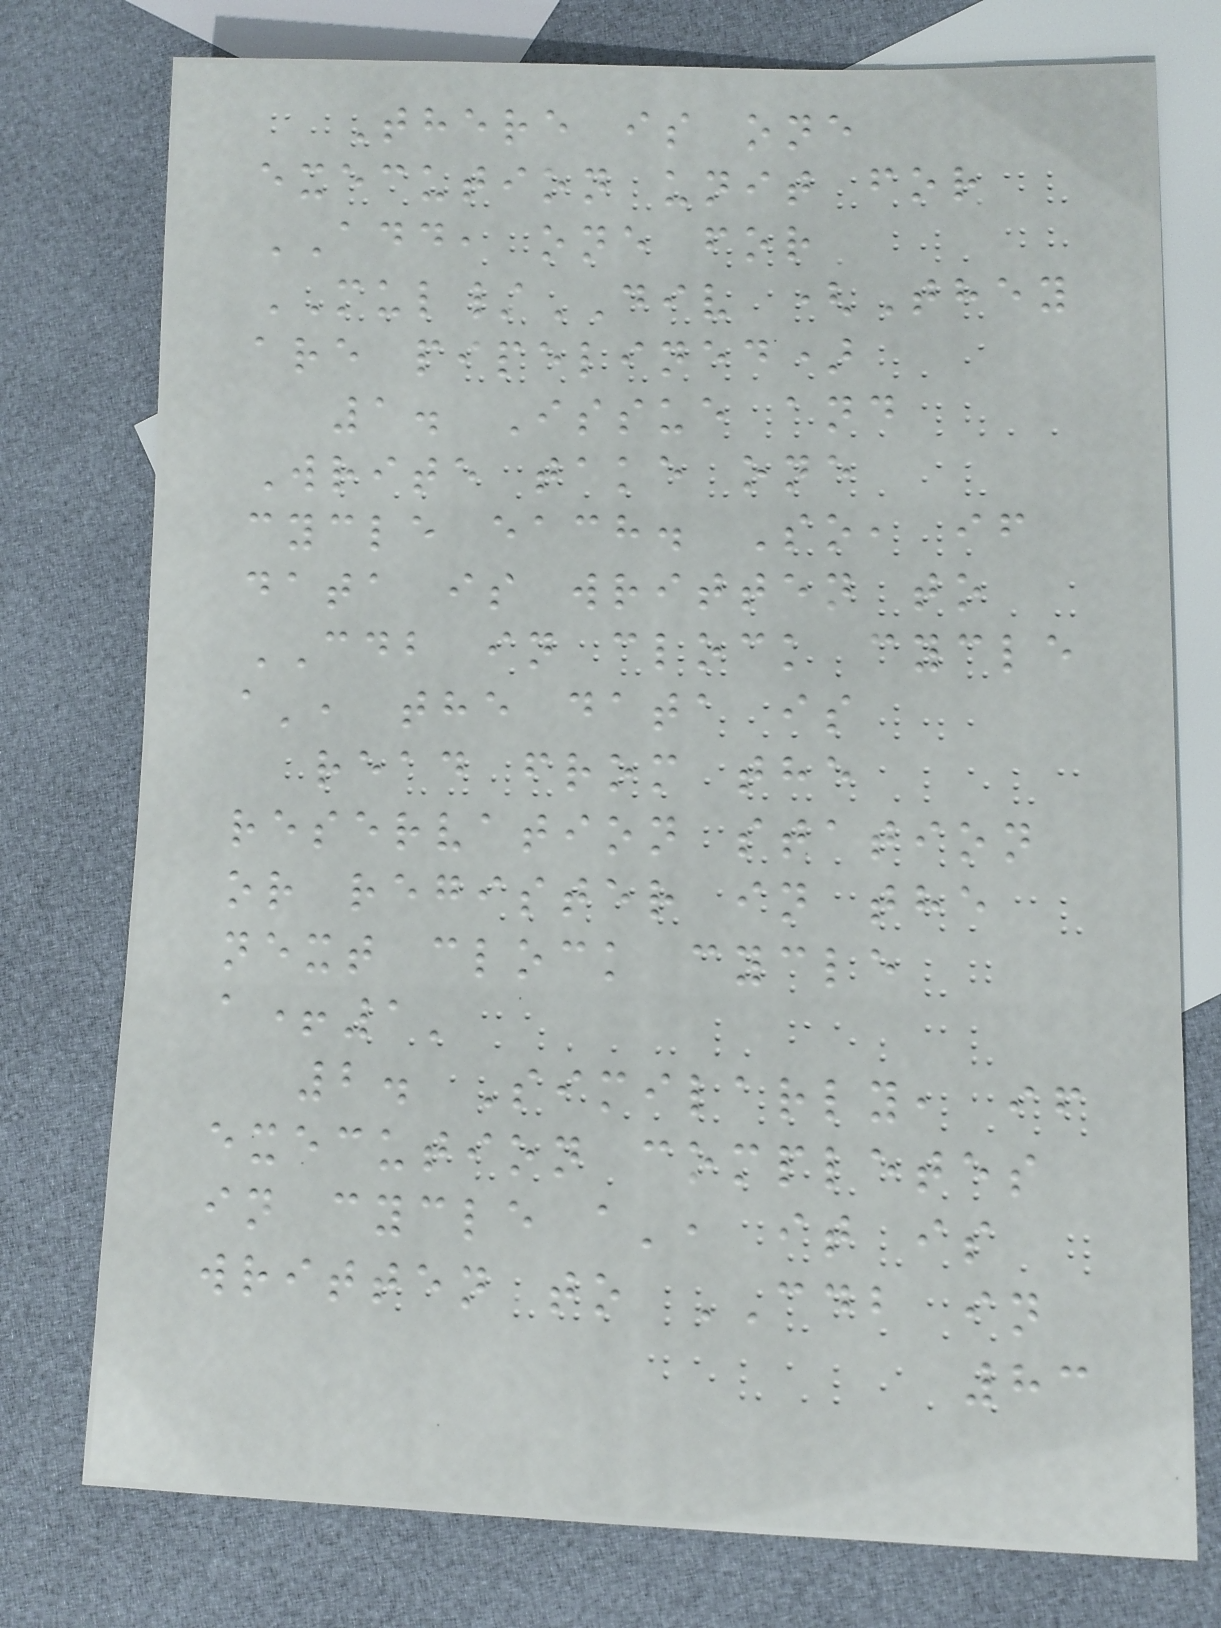There is one
execution unit for
ADD, one for
MUL/DIV (They
are pipelined)
1. Issue and
Write take one
cycle each. So, if
data is written to
CDB in clock cycle
a', the data is
read from the
reservation station
or register in the
next clock cycle
a+1'
2. Similarly, if
execution completes
in cycle a', it is
written to CDB in
83
